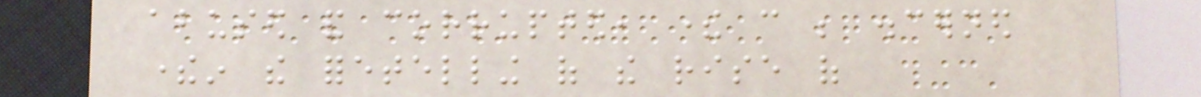abused and corrupted, there can be discerned
therein the foretelling of the rise of
